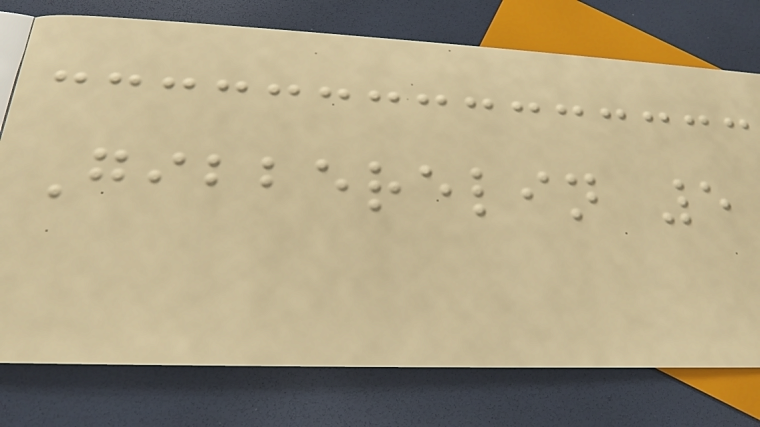Gibberelin 5
